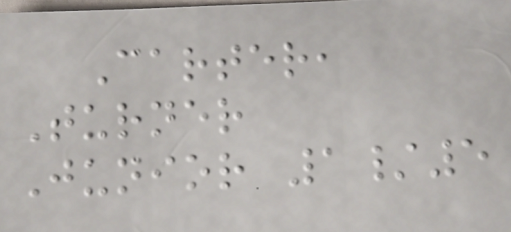Carter,
Turner
Junior 1/5
